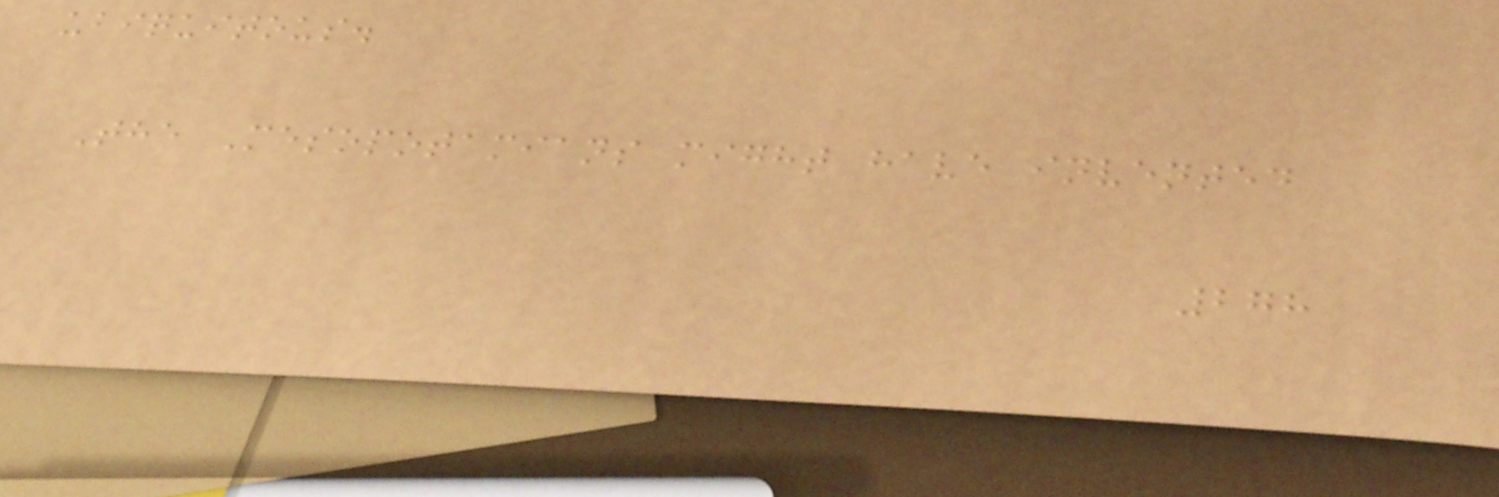ubiquitous.
The Mesopotamians might have invented
278
